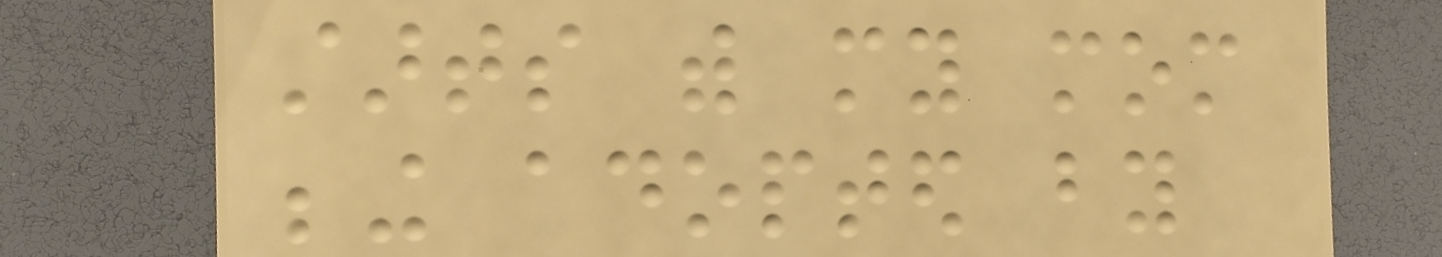starts with my mom
being adopted by
